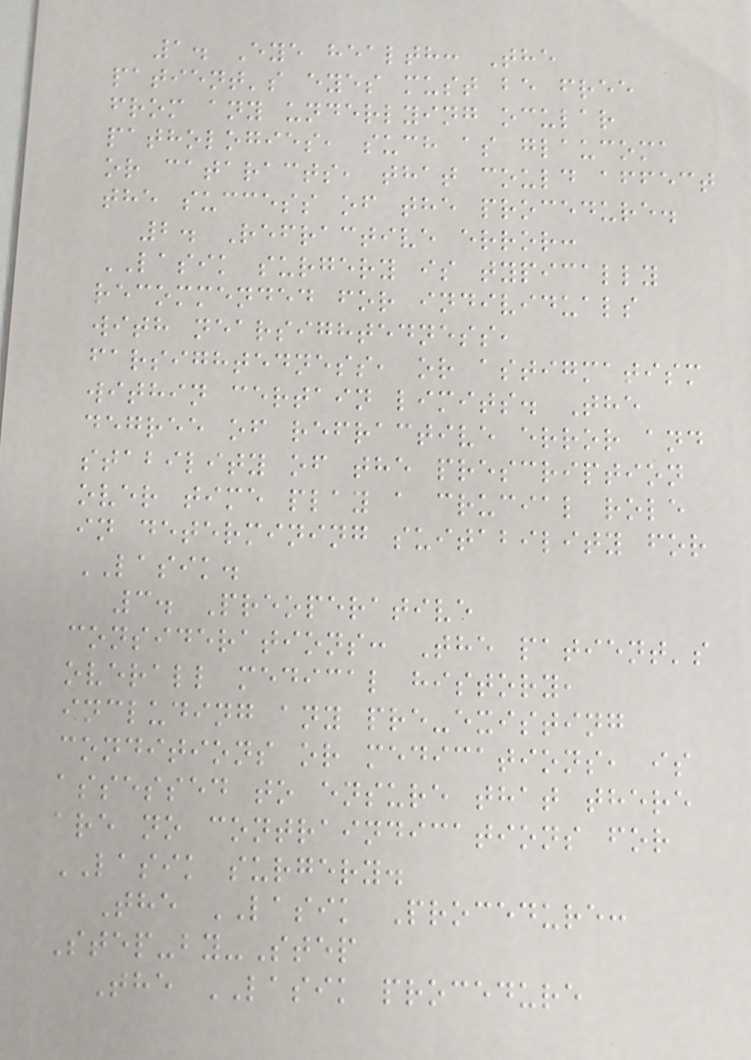1. Eye health: The
patient's eyes must be free
from any underlying ocular
pathologies, such as glaucoma
or cataracts, that could affect
the success of the procedure.
2. Refractive error:
LASIK surgery is typically
recommended for individuals
with nearsightedness,
farsightedness, or astigmatism
within certain limits. The
degree of refractive error and
stability of the prescription
over time play a crucial role
in determining suitability for
LASIK.
3. Preoperative
considerations: The patient's
overall medical history,
including any pre-existing
conditions or medications, is
assessed to ensure that there
are no contraindications for
LASIK surgery.
The LASIK Procedure:
Step-by-Step
The LASIK procedure
